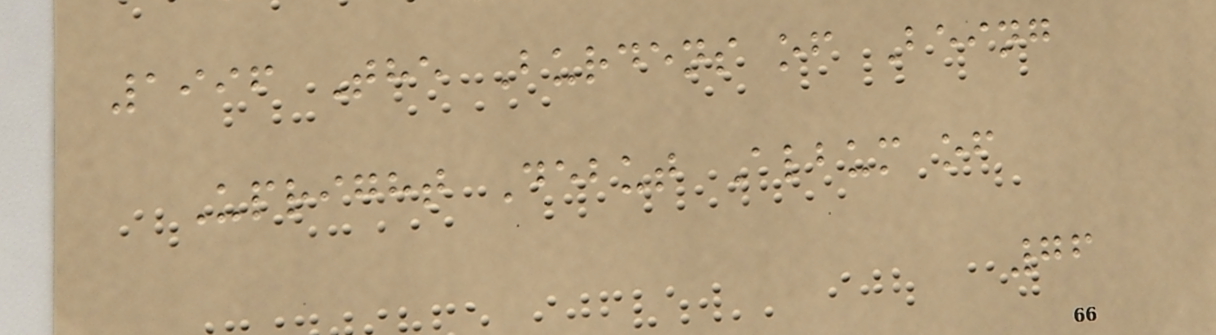1996 The Burdens of Being
Upright Debut Album of
76
